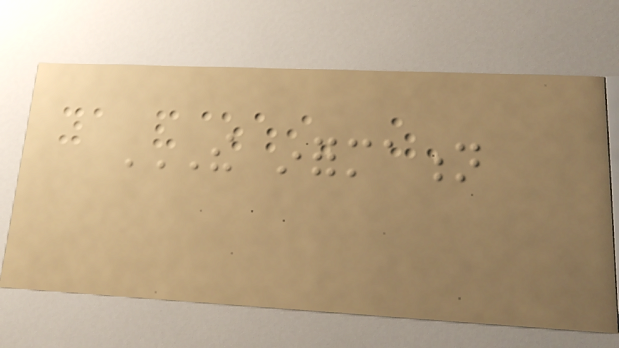THE INFORMATION
